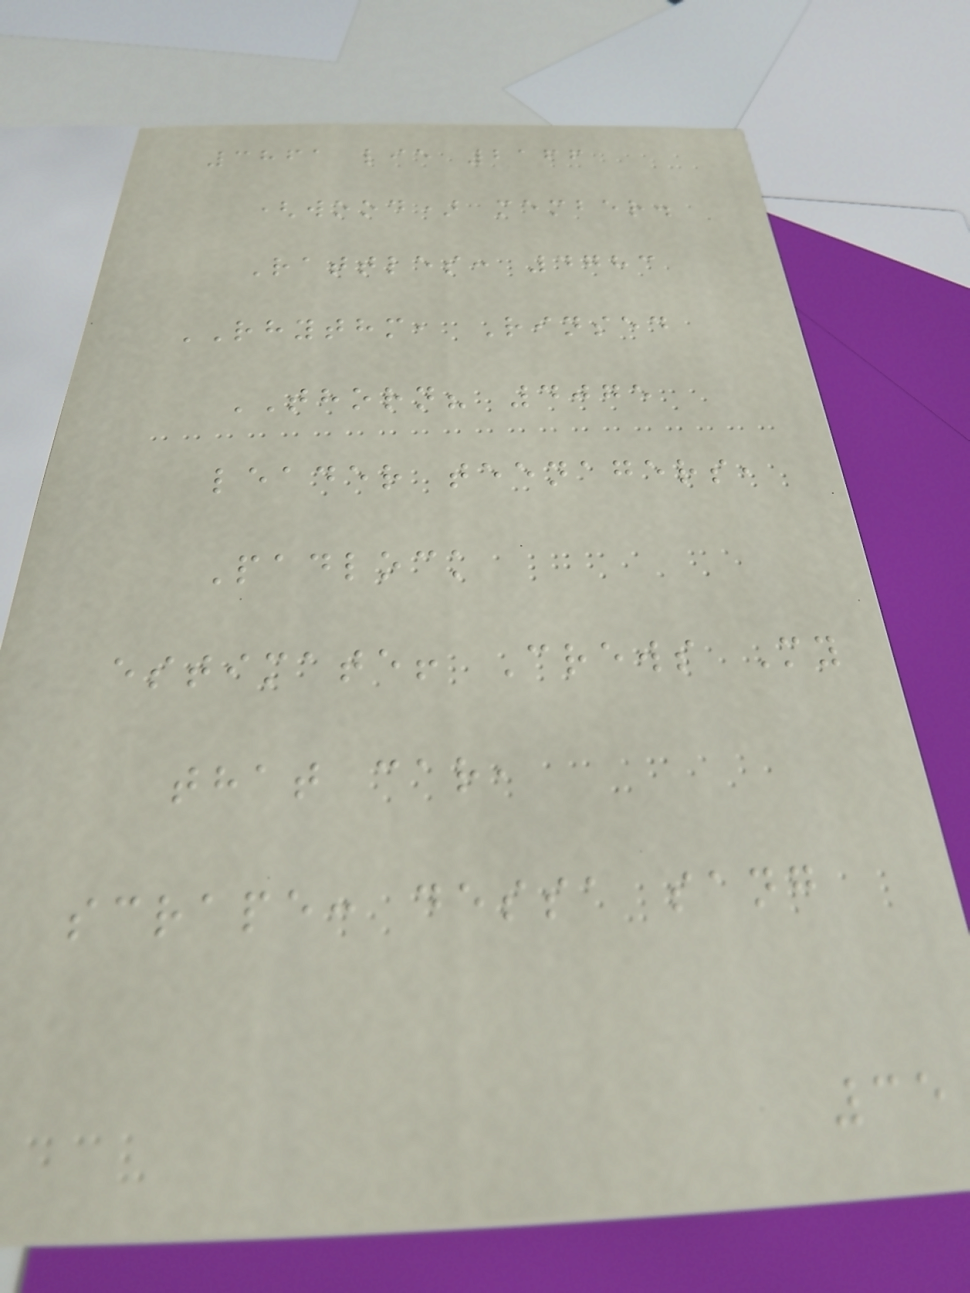3861 lie 2166
(wood) member.
Rattles: 4783
RHYTHM, Rinsed
THORN? 4075
leader teenagers,
Padlock
estimate! Crews My
that car,
scrape: dessa sang
35
